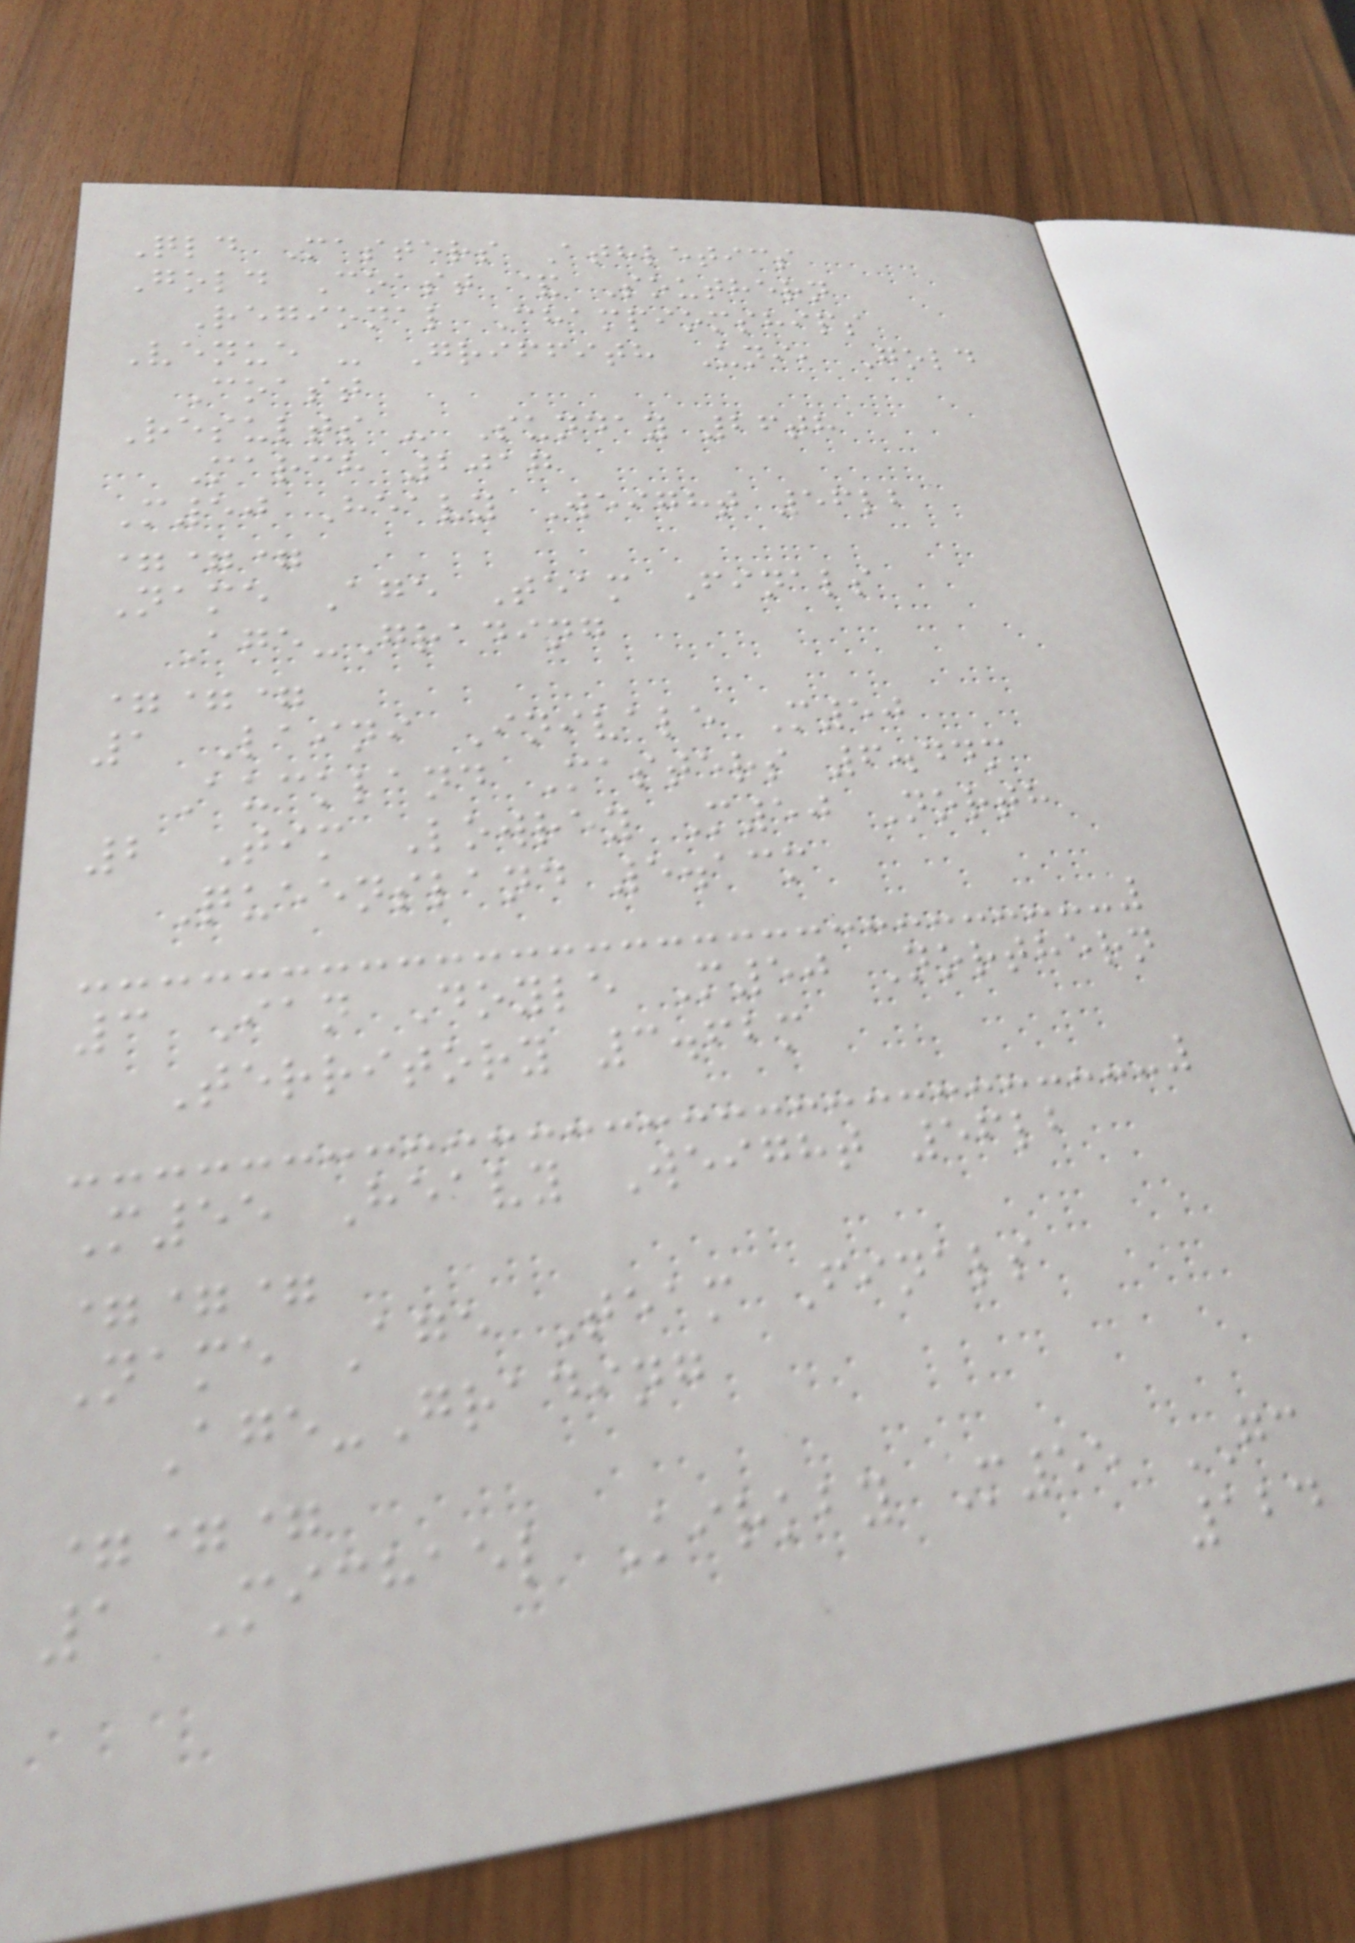Qld Masters Athletics
Gold Coast & Southern
Regional Champiomships
Venue - Griffith Uni, Gold
Coast
Results - Sunday 26th
March 2017
M50 Heavy Weight 56lb
===
Name Age Team Finals
Age-Grading
===
1 Laini Inivale M50
Auckland Masters 6.44m
2 Tim Lowrey M50 North
Queensland 5.13m
3 Ian Doyle M50 Northern
Territory 3.62m
M55 Heavy Weight 56lb
===
Name Age Team Finals
Age-Grading
===
1 Michael Kirkby M55 GC
124
